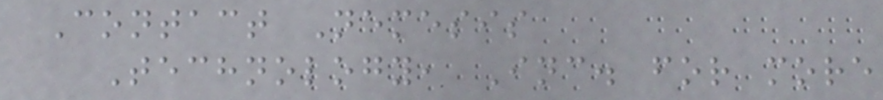Contact Nemesis
Technology, Inc. for more
